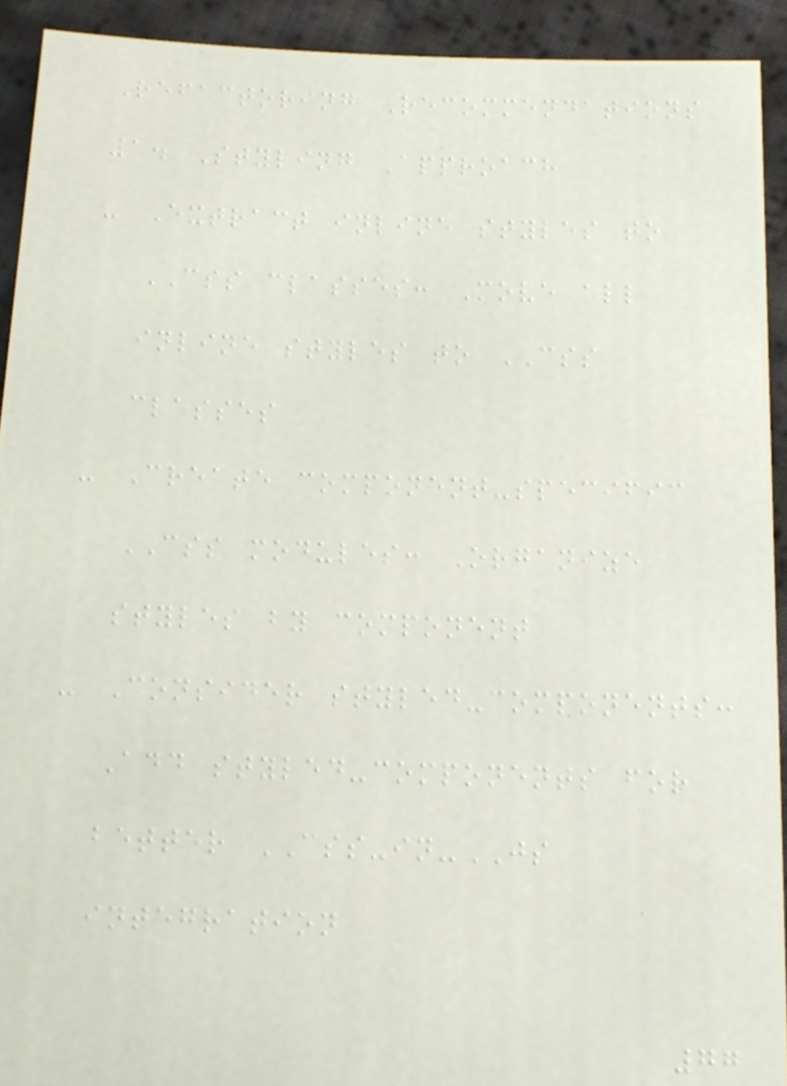Refactoring Recommendations
1. Styling Approach
- Extract inline styles to
CSS classes: Move all
inline styles to CSS
classes
- Create component-specific
CSS modules: Organize
styles by component
- Consider styled-components:
Add styled-components for
better CSS-in-JS
integration
77
